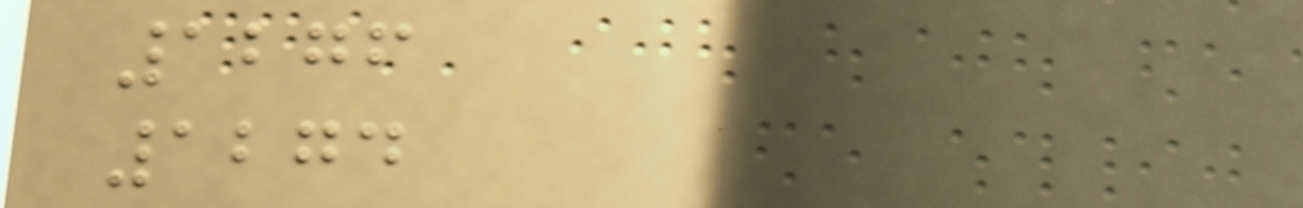1276
1274
